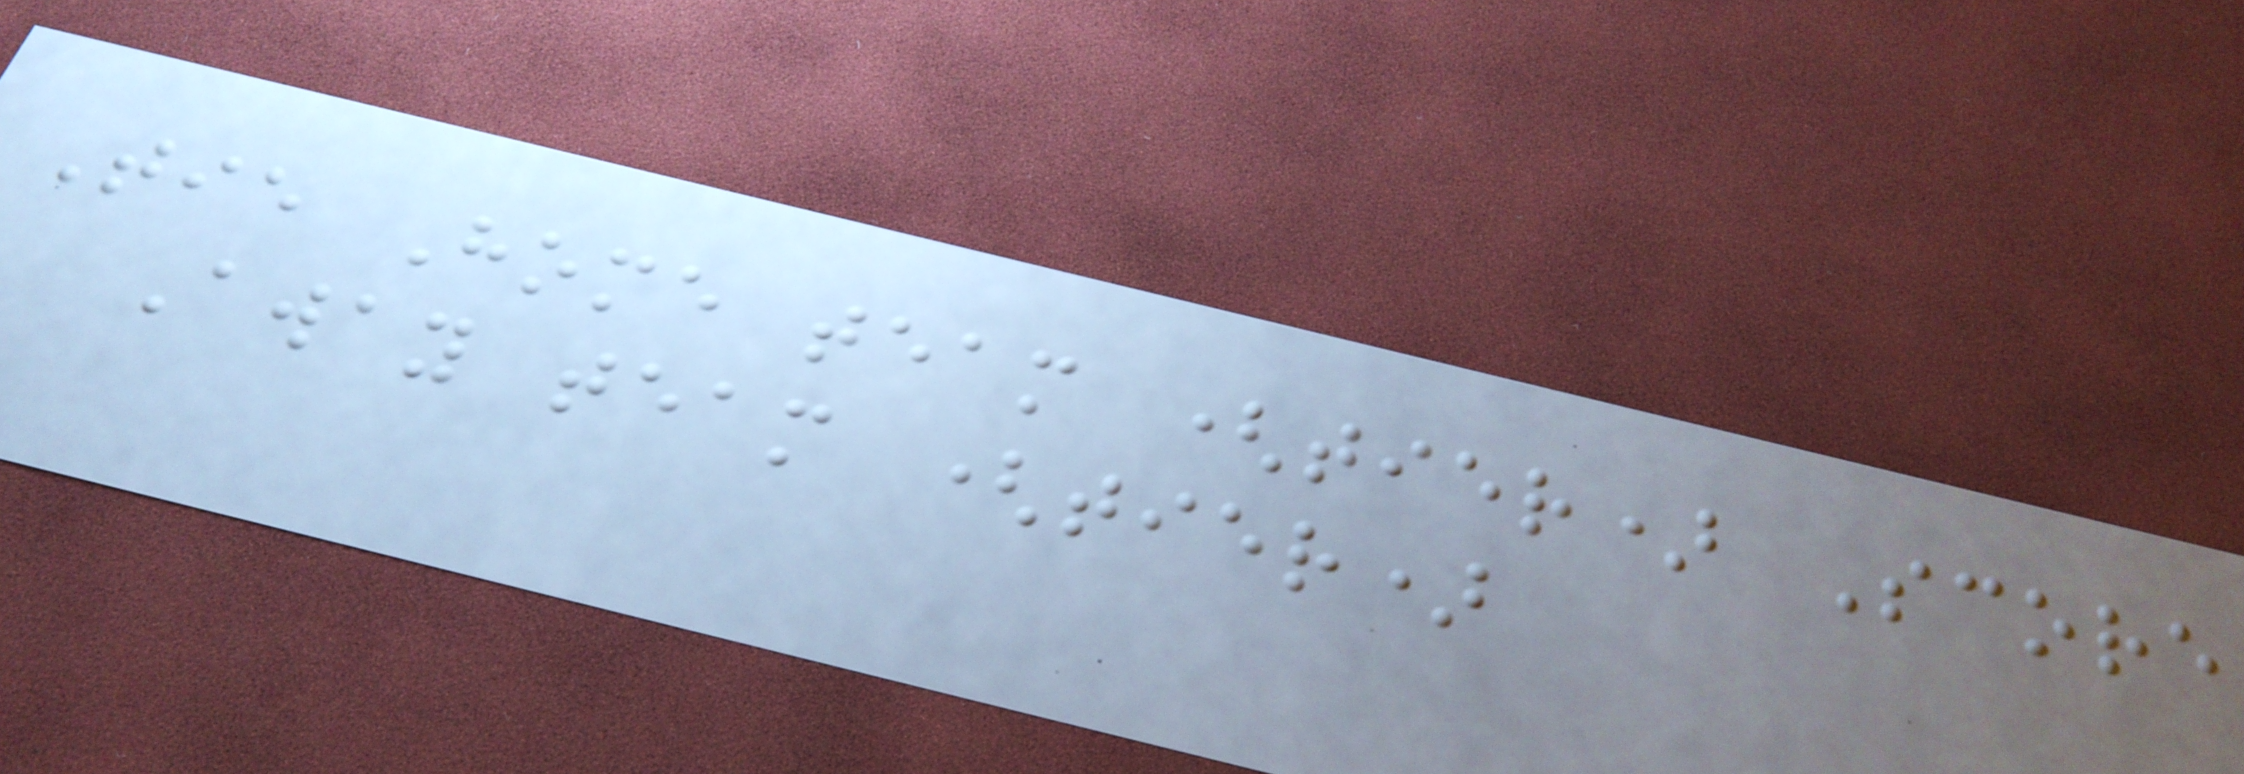Tie Home team (tier) Score
Away team (tier)
